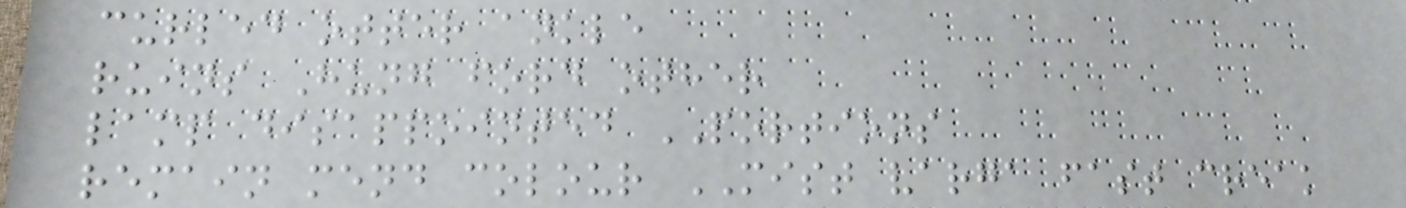curled otter ankle
ruins Hung ford other
lamp disappointed PORTIONS
remain mend colour MIST varga fast creak
